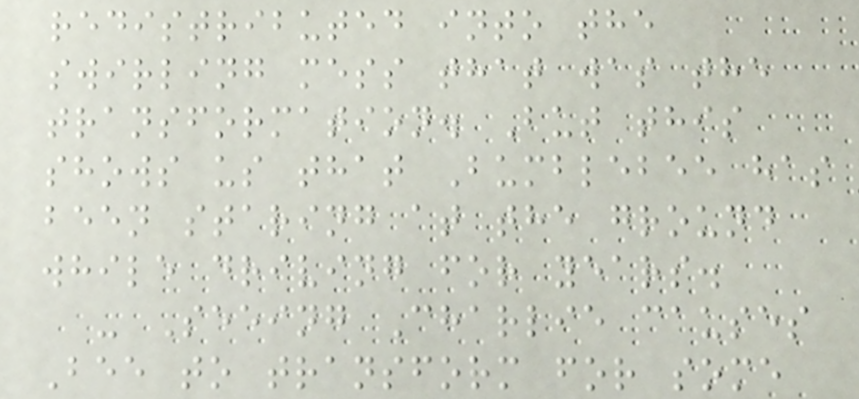redistributed into the
swirling mess that was the
transformation. But this
shows us that Bumblebee has
been staring at the ground
while driving for years.
- Seeing Charlie causes
Bee to transform for some
